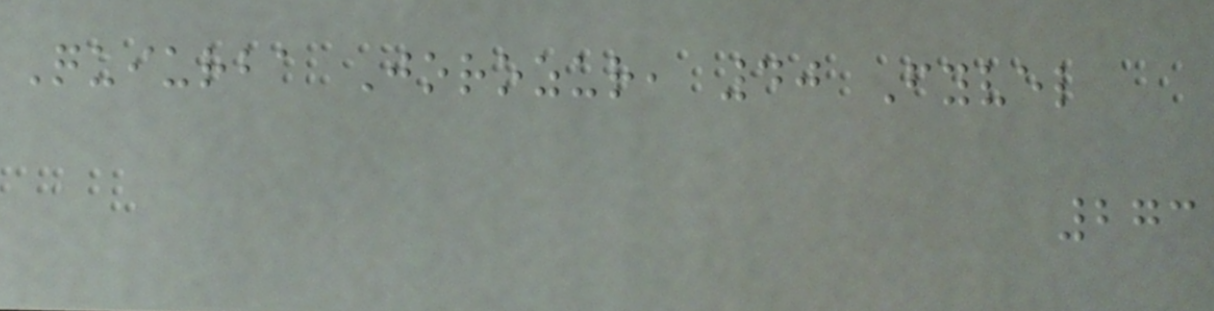Quiurba Jorozur, 40 Fyvel
273
